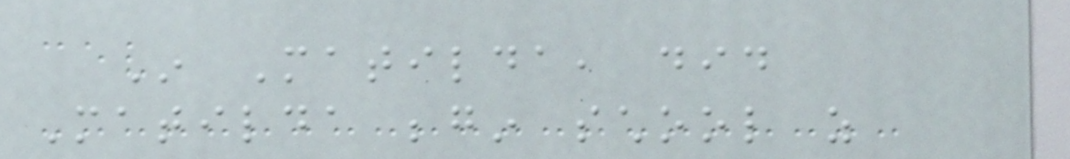In Matilda, did
Matilda begin school as
